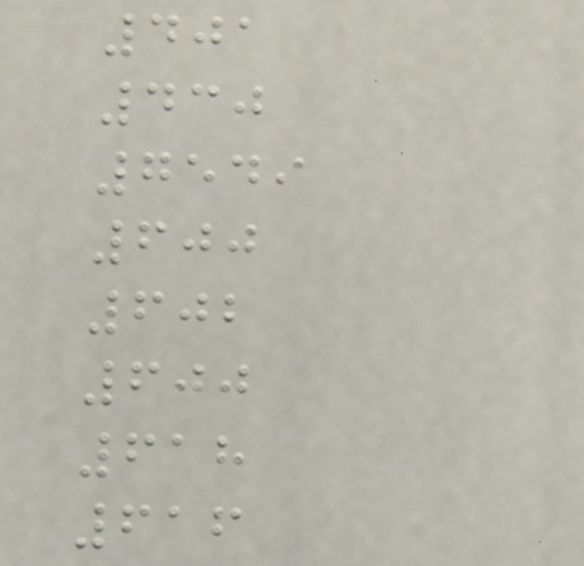401
430
7549
600
602
600
618
616
